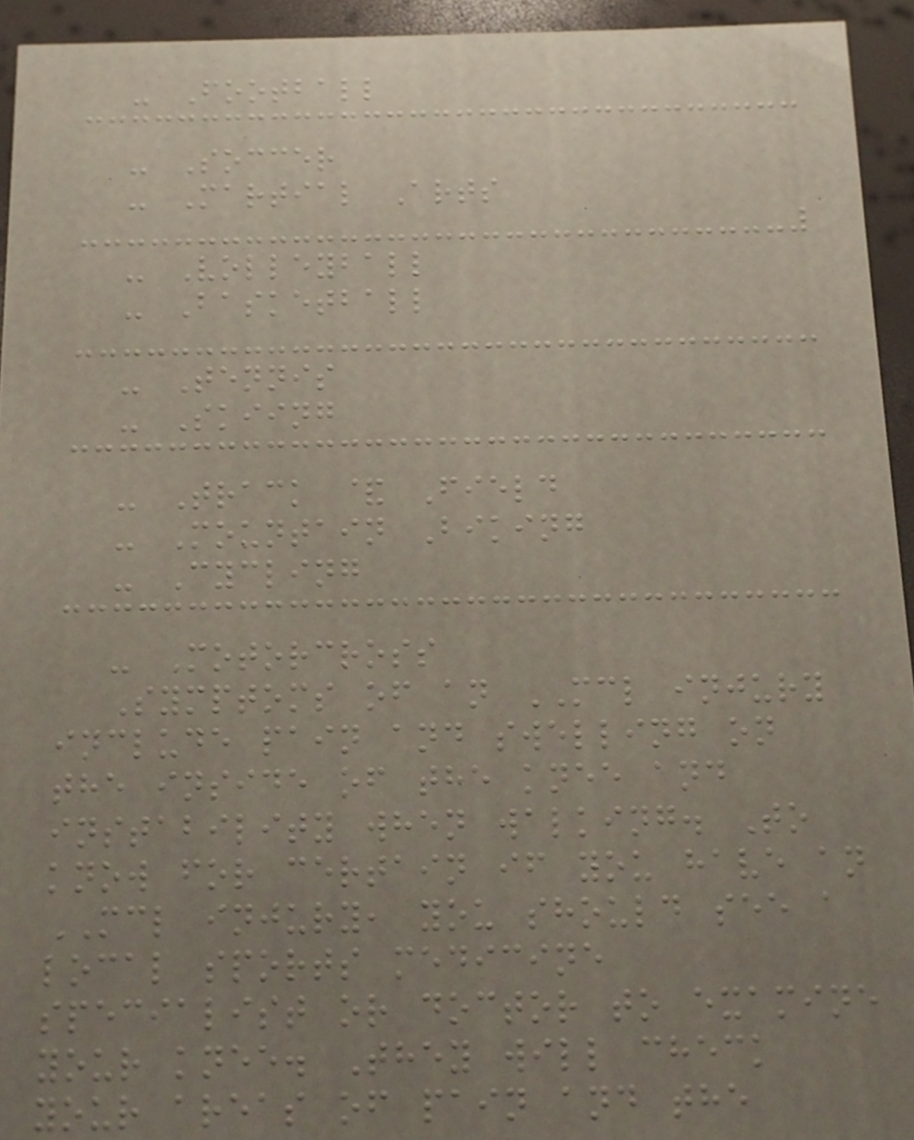- Football
- Soccer
- Martial Arts
- Volleyball
- Basketball
- Tennis
- Skiing
- Track & Field
- Mountain Biking
- Cycling
- Motorcross
Symptoms of an MCL injury
include pain and swelling on
the inside of the knee and
instability when walking. To
know for certain if you have an
MCL injury, you should see a
local sports medicine
specialist or doctor to examine
your knee. They will check
your areas of pain and the
